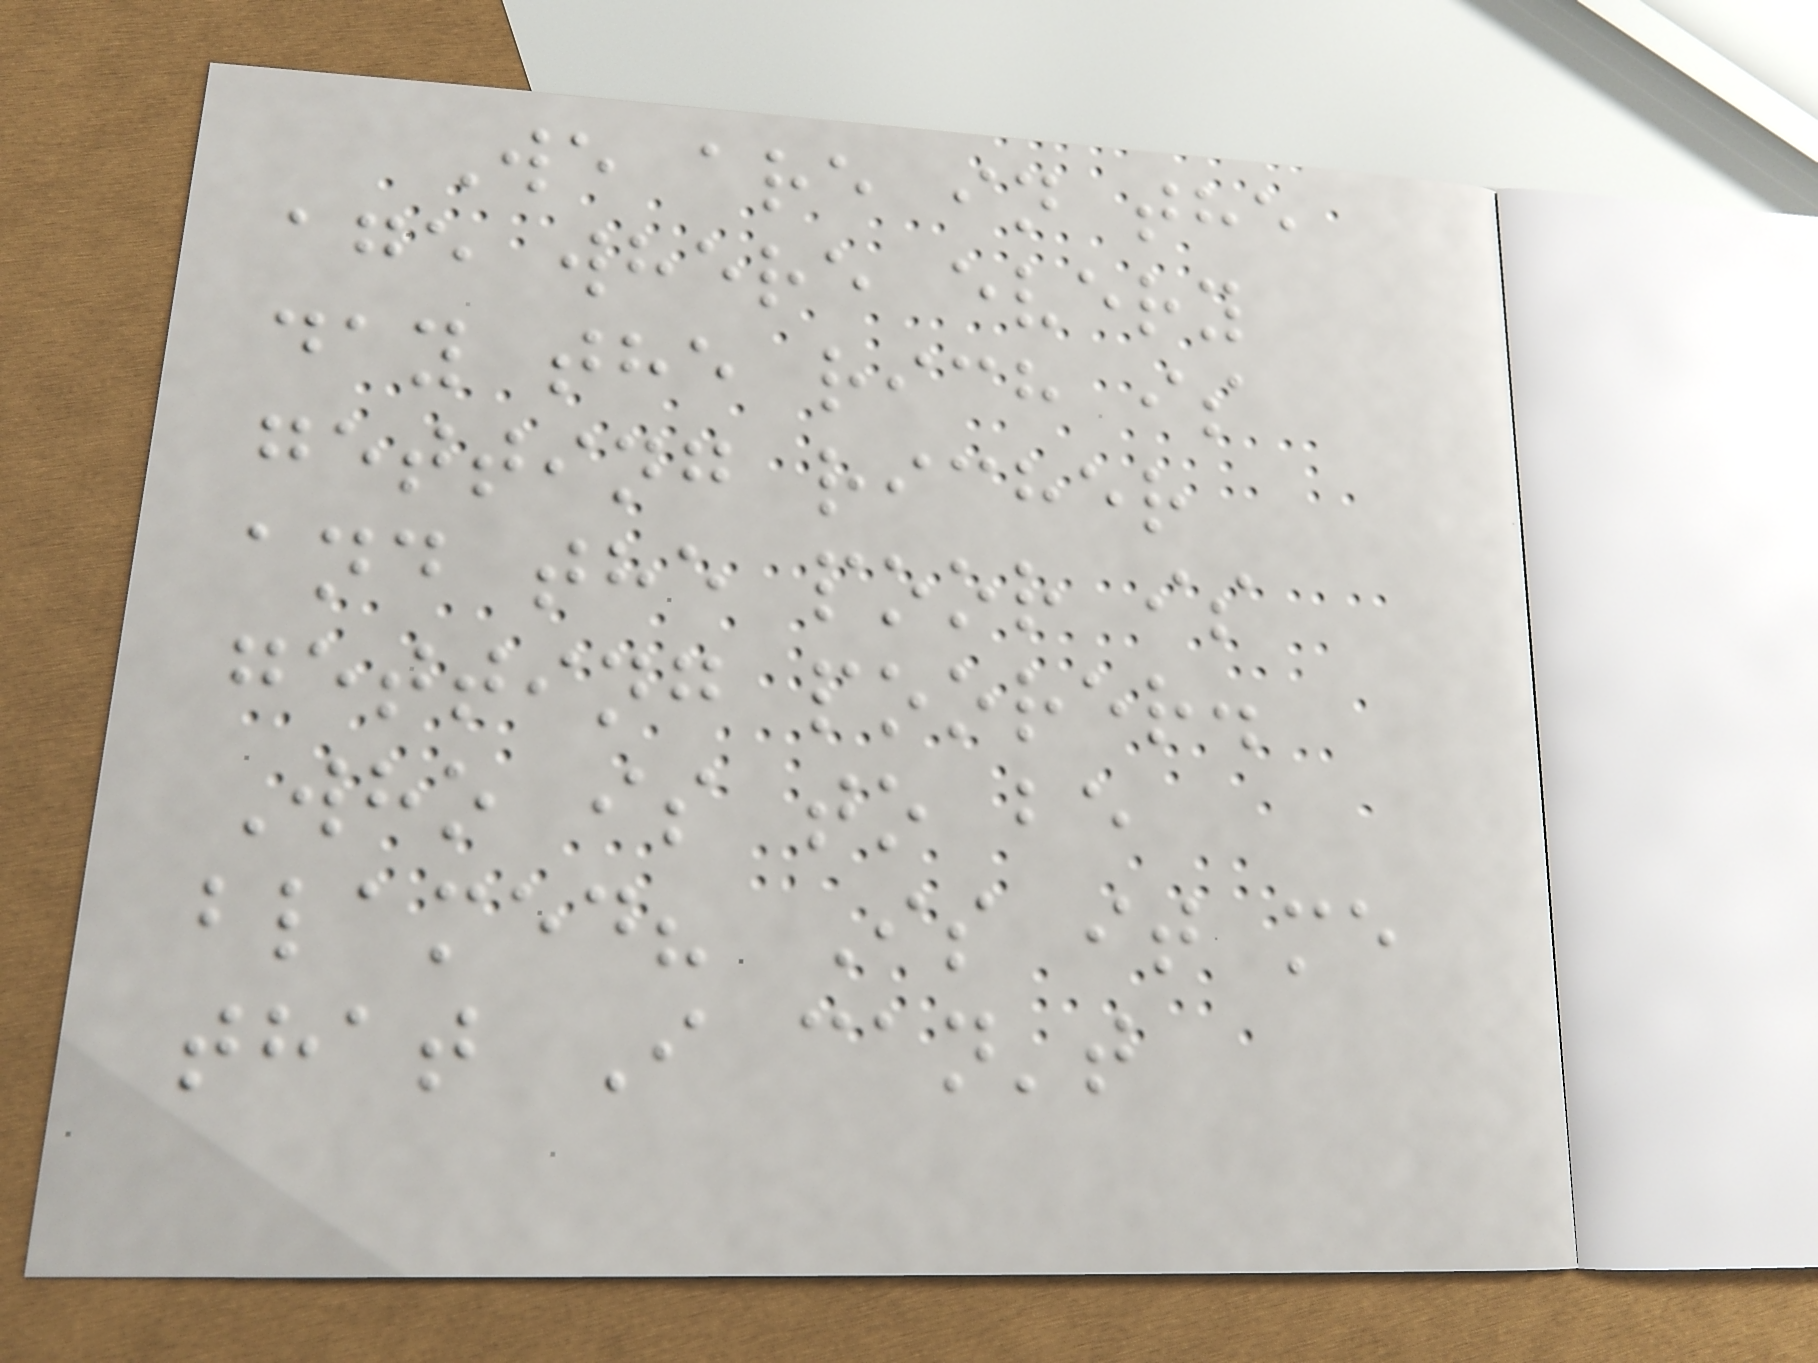We are in the
age where every
day the rich is
getting richer
and the poor is
getting poorer.
Who is to be
blamed? Is it me
that I can't
